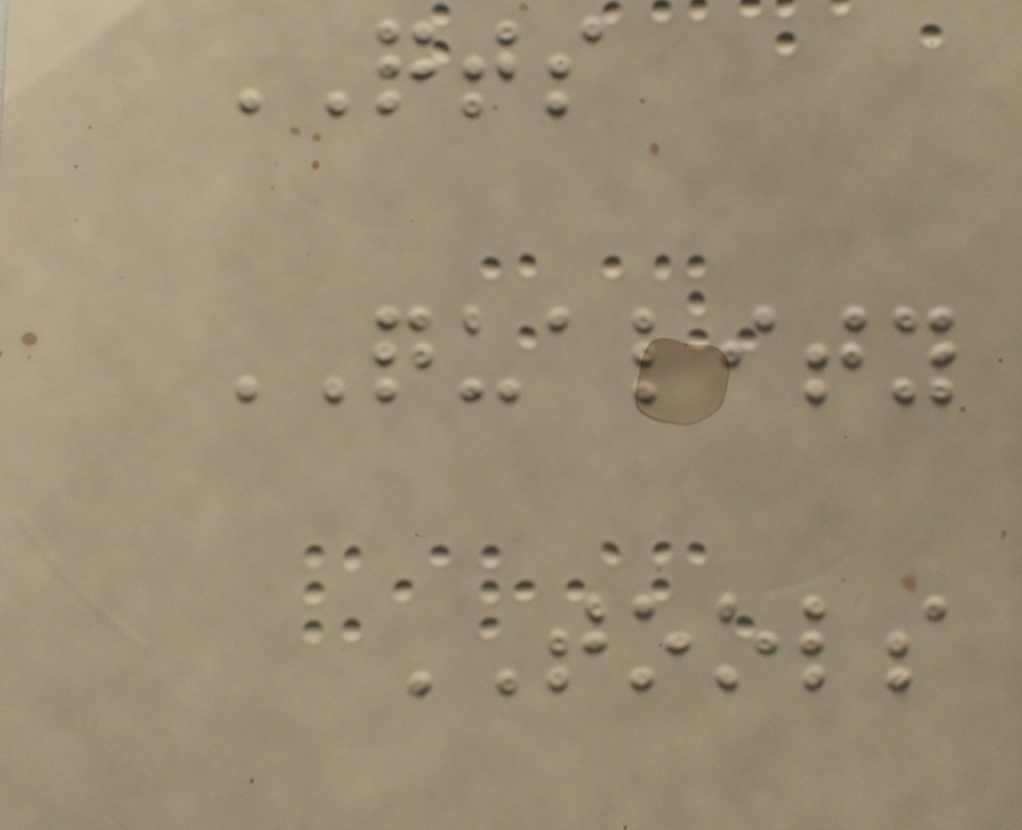QTS
QUALITY
TOOLS
